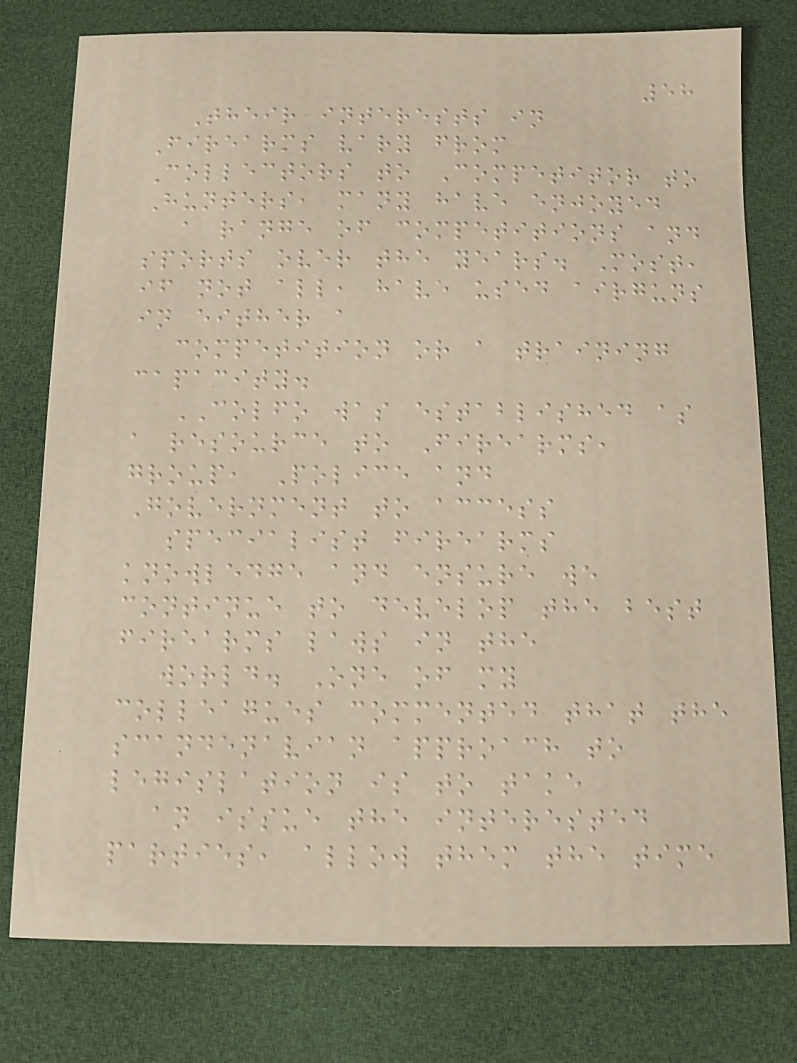58
Their interests in
Firearms vary from
Collectors to Competitor to
Hunters, many have enjoyed
a range of competitions and
sports over the years. Most,
if not all, have used airguns
in either a
competition or a training
capacity.
COLFO was established as
a resource to Firearms,
group, Police and
Government to access
specialist firearms
knowledge and ensure we
continue to develop the best
firearms laws in the
world. One of my
colleagues commented that the
scandenavian approach to
legislation is to take
an issue the interested
parties, allow them the time
